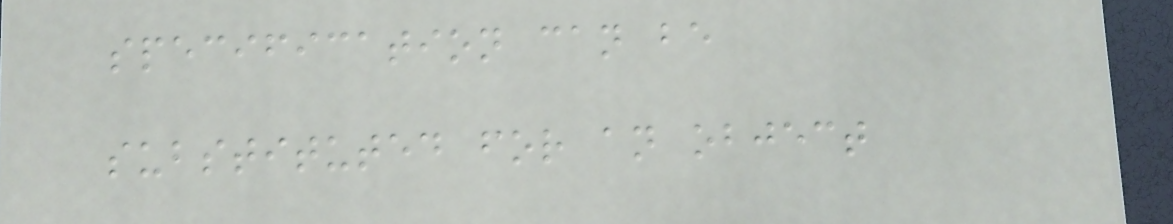specification can be
substituted for an object
